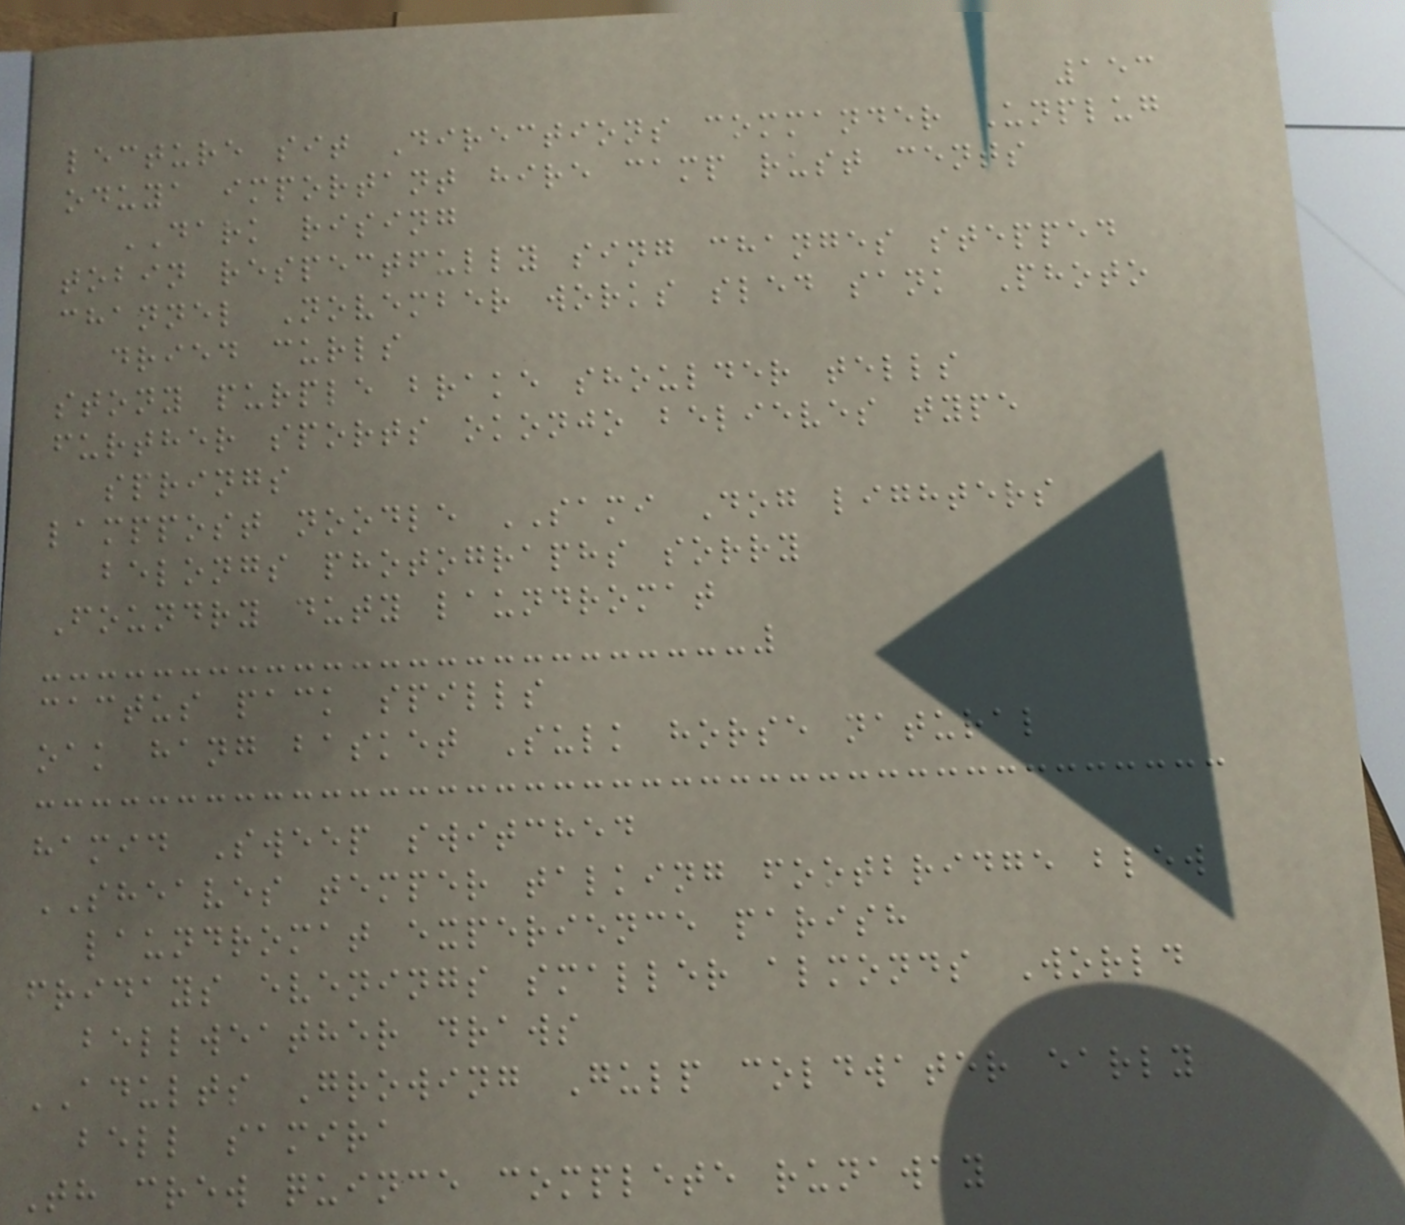153
lecture sit Directions commander Unplug
oduya important hire camp rust cents
DARK rising
tobin respectfully sing changes stepped
channel November works sled sank Photo
dried curls
stony purple brake shoulder tells
further sports okonjo believes type
springs
lamppost noodle SAMI Dog lighters
belongs photographs sorry
Foundry duty laundromat
cactus pack spills
oak hang basket Sulk horse natural
hamid Sweep switched
SHEAVES temper talking footbridge blew
laundromat experience parish
fridays evenings smaller almonds World
bellweather draws
ADULTS Growing Gulp coldwater early
bell samira
Th crew quince complete runaway
